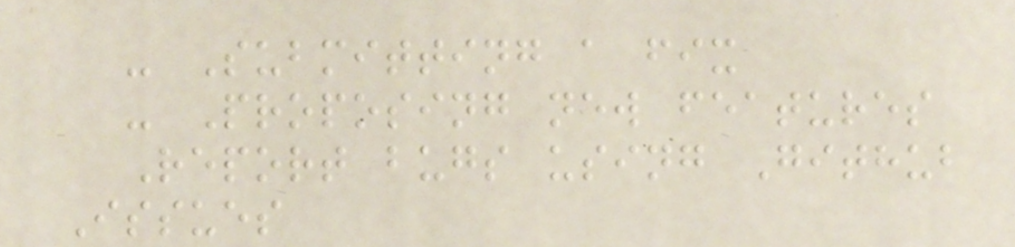- Submitting a fix
- Proposing new features
Report bugs using Github
Issues
